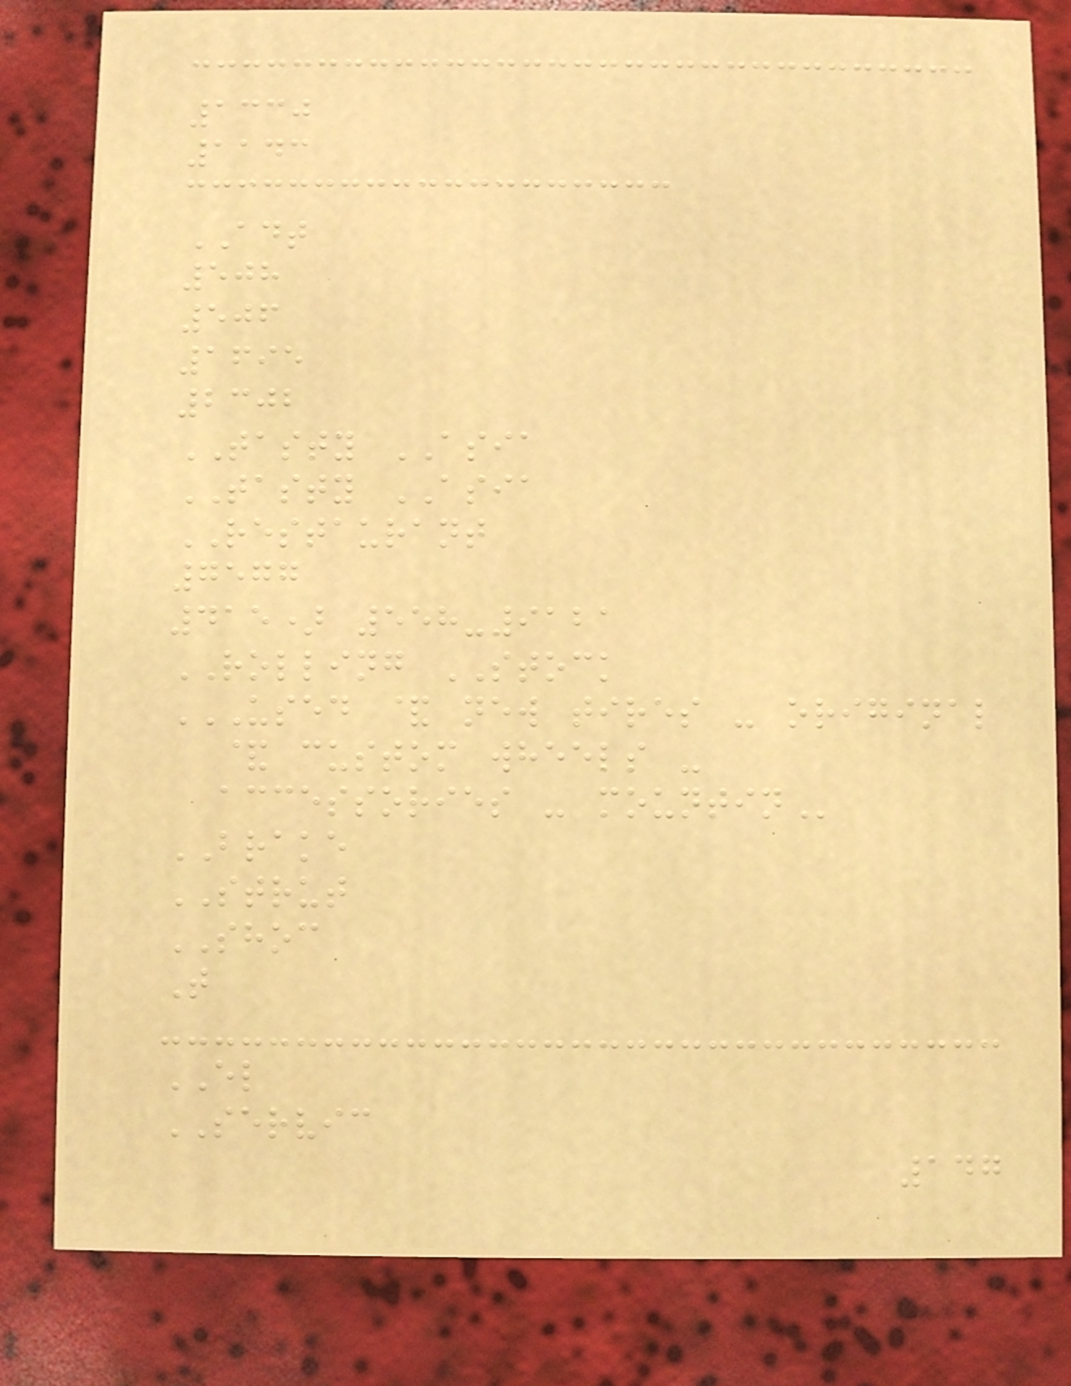1330
1143
ADT
508
506
1695
2302
TASTY ASIA
TASTY ASIA
RESTAURANT
7577
415) 558-9121
ROLLING STOCK
USED & NEW TIRES - ORIGINAL
& CUSTOM WHEELS -
ACCESSORIES - MOUNTIN
BRAKE
STRUT
SHOC
T
EL
SERVIC
147
